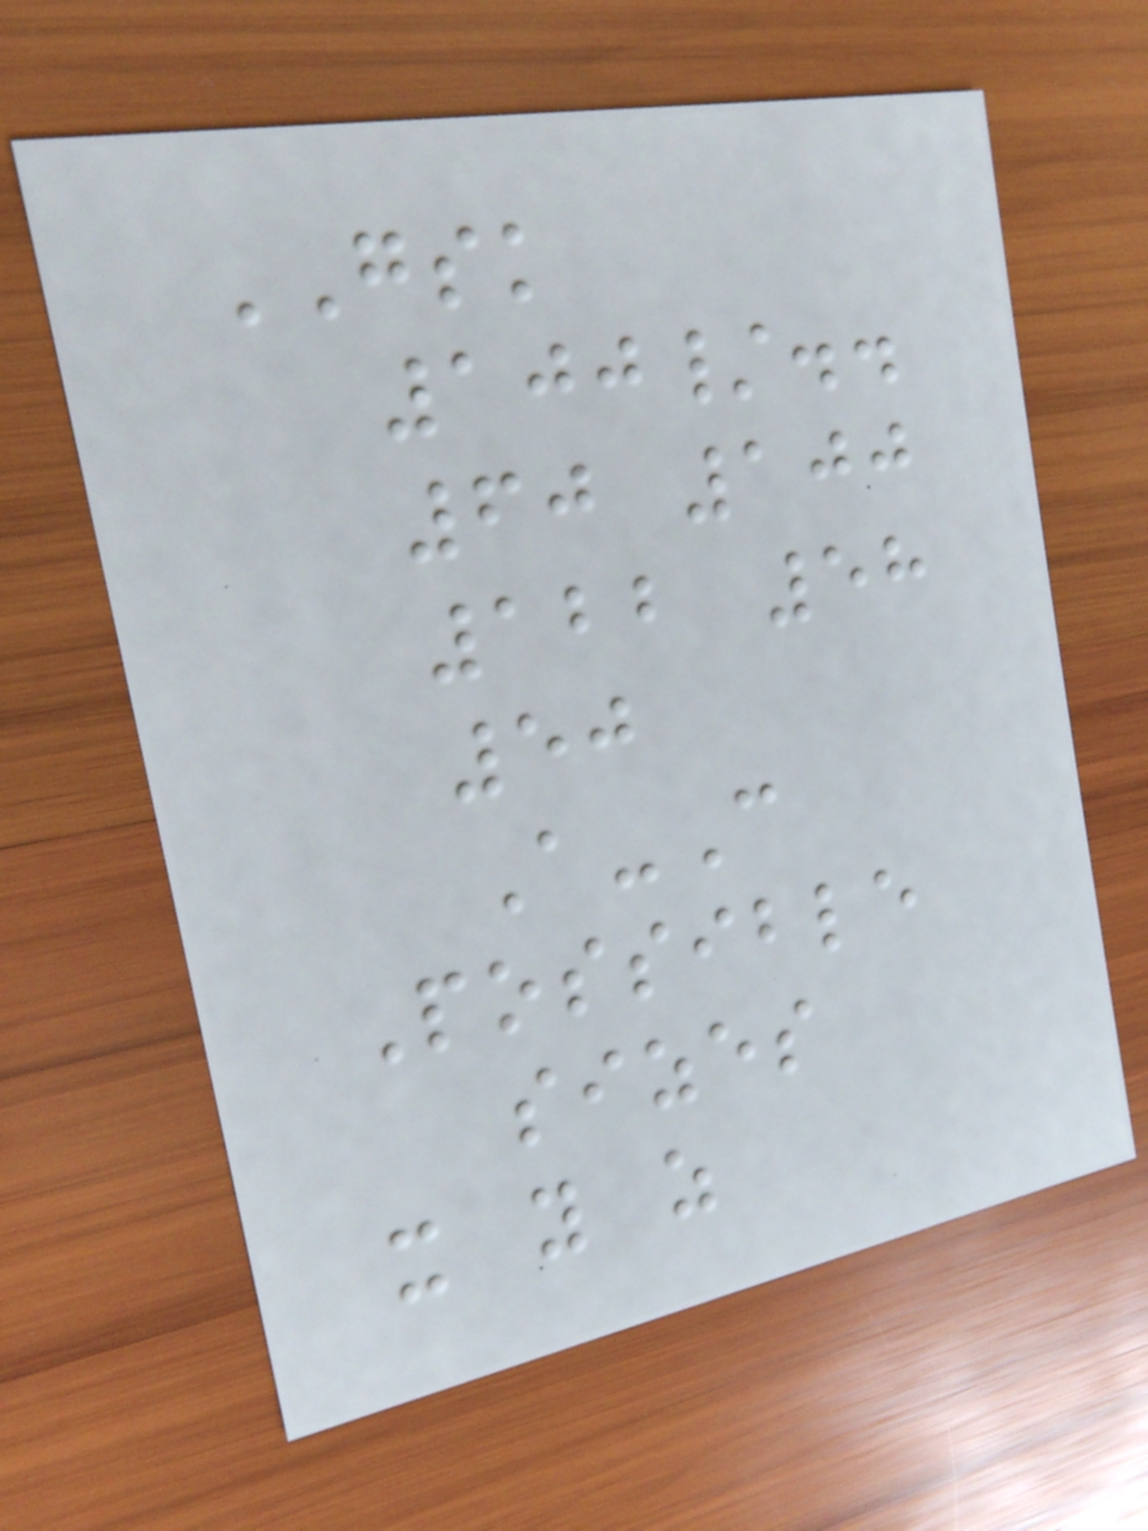GSK
100/..
60 100
122 58
50
A-C
Possible
sizes
x y z
